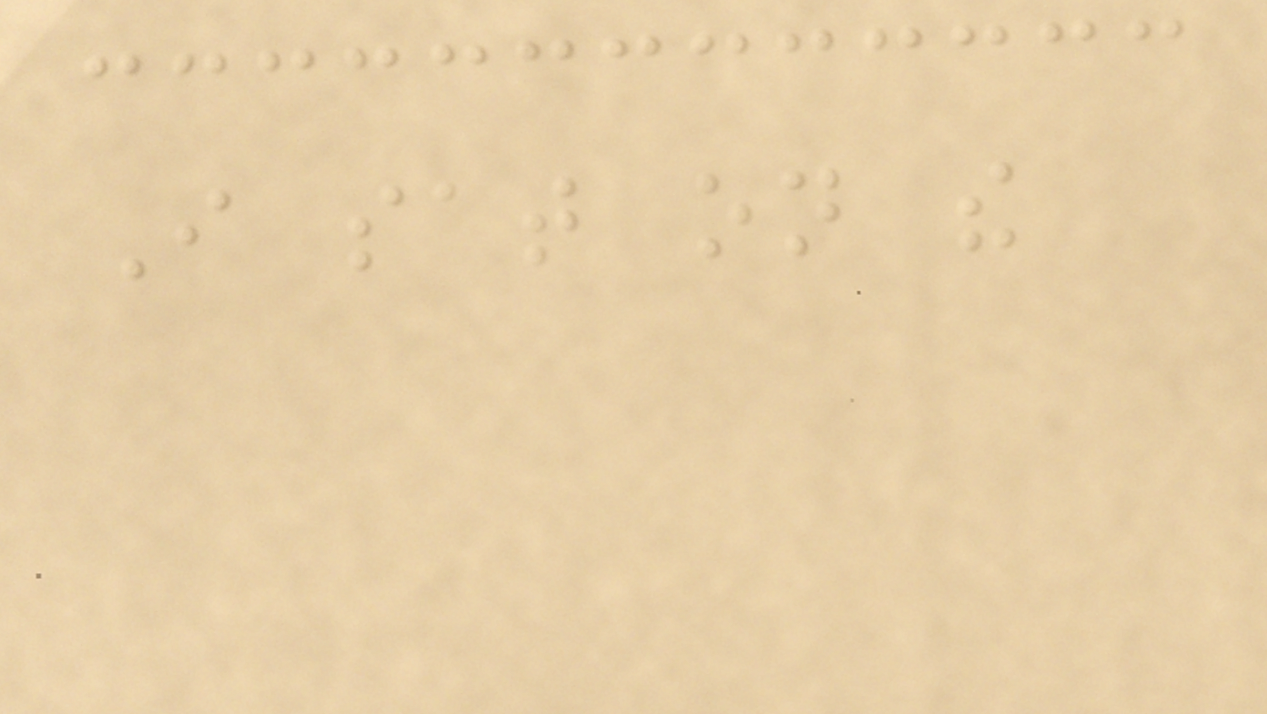I sat on the
